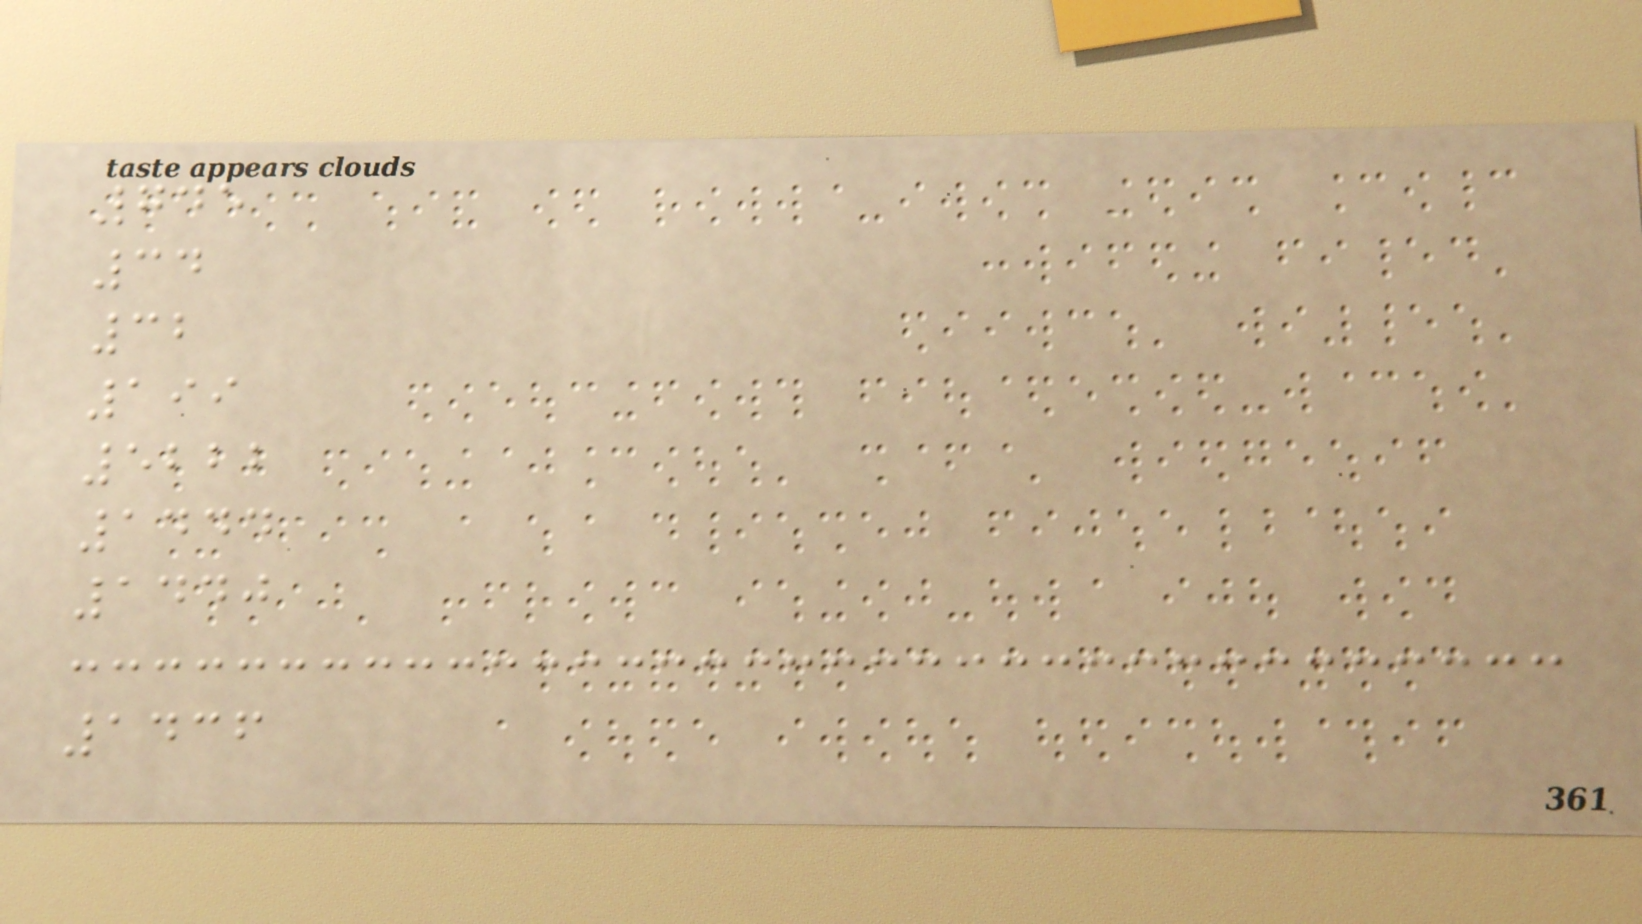745
34
32
199
5222
1444
1440
1436
